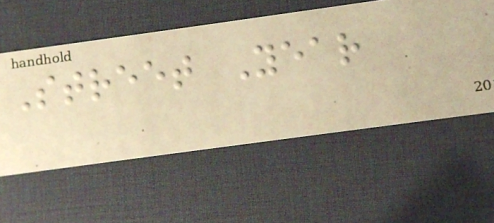Street Year
